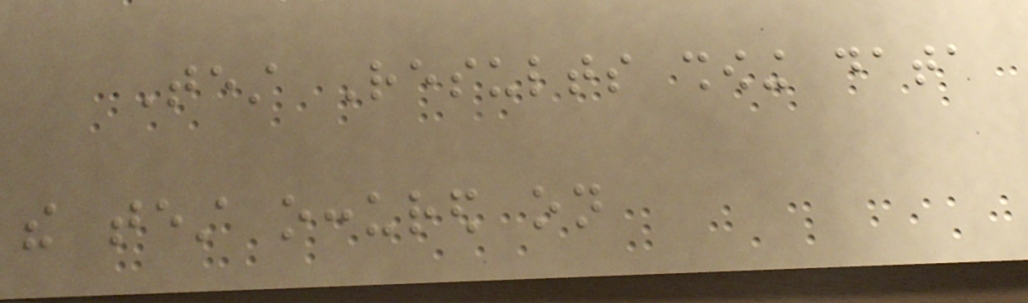Test Results showing data
the test occured on
